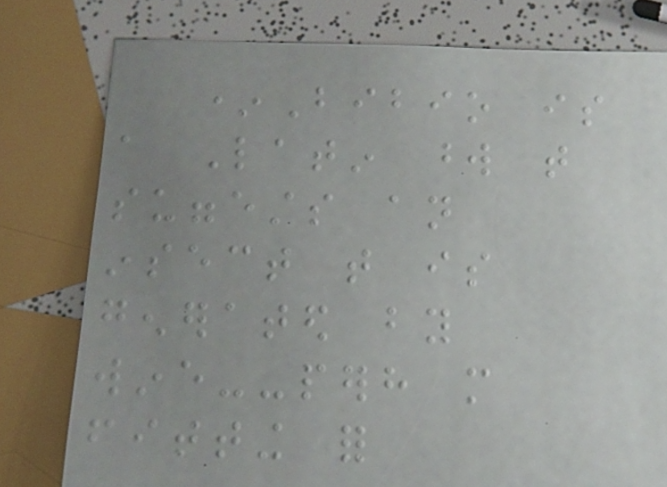*Bibio is
a Latin word that
suggests an
insect that is
generated by
wine--perhaps more
fitting for
